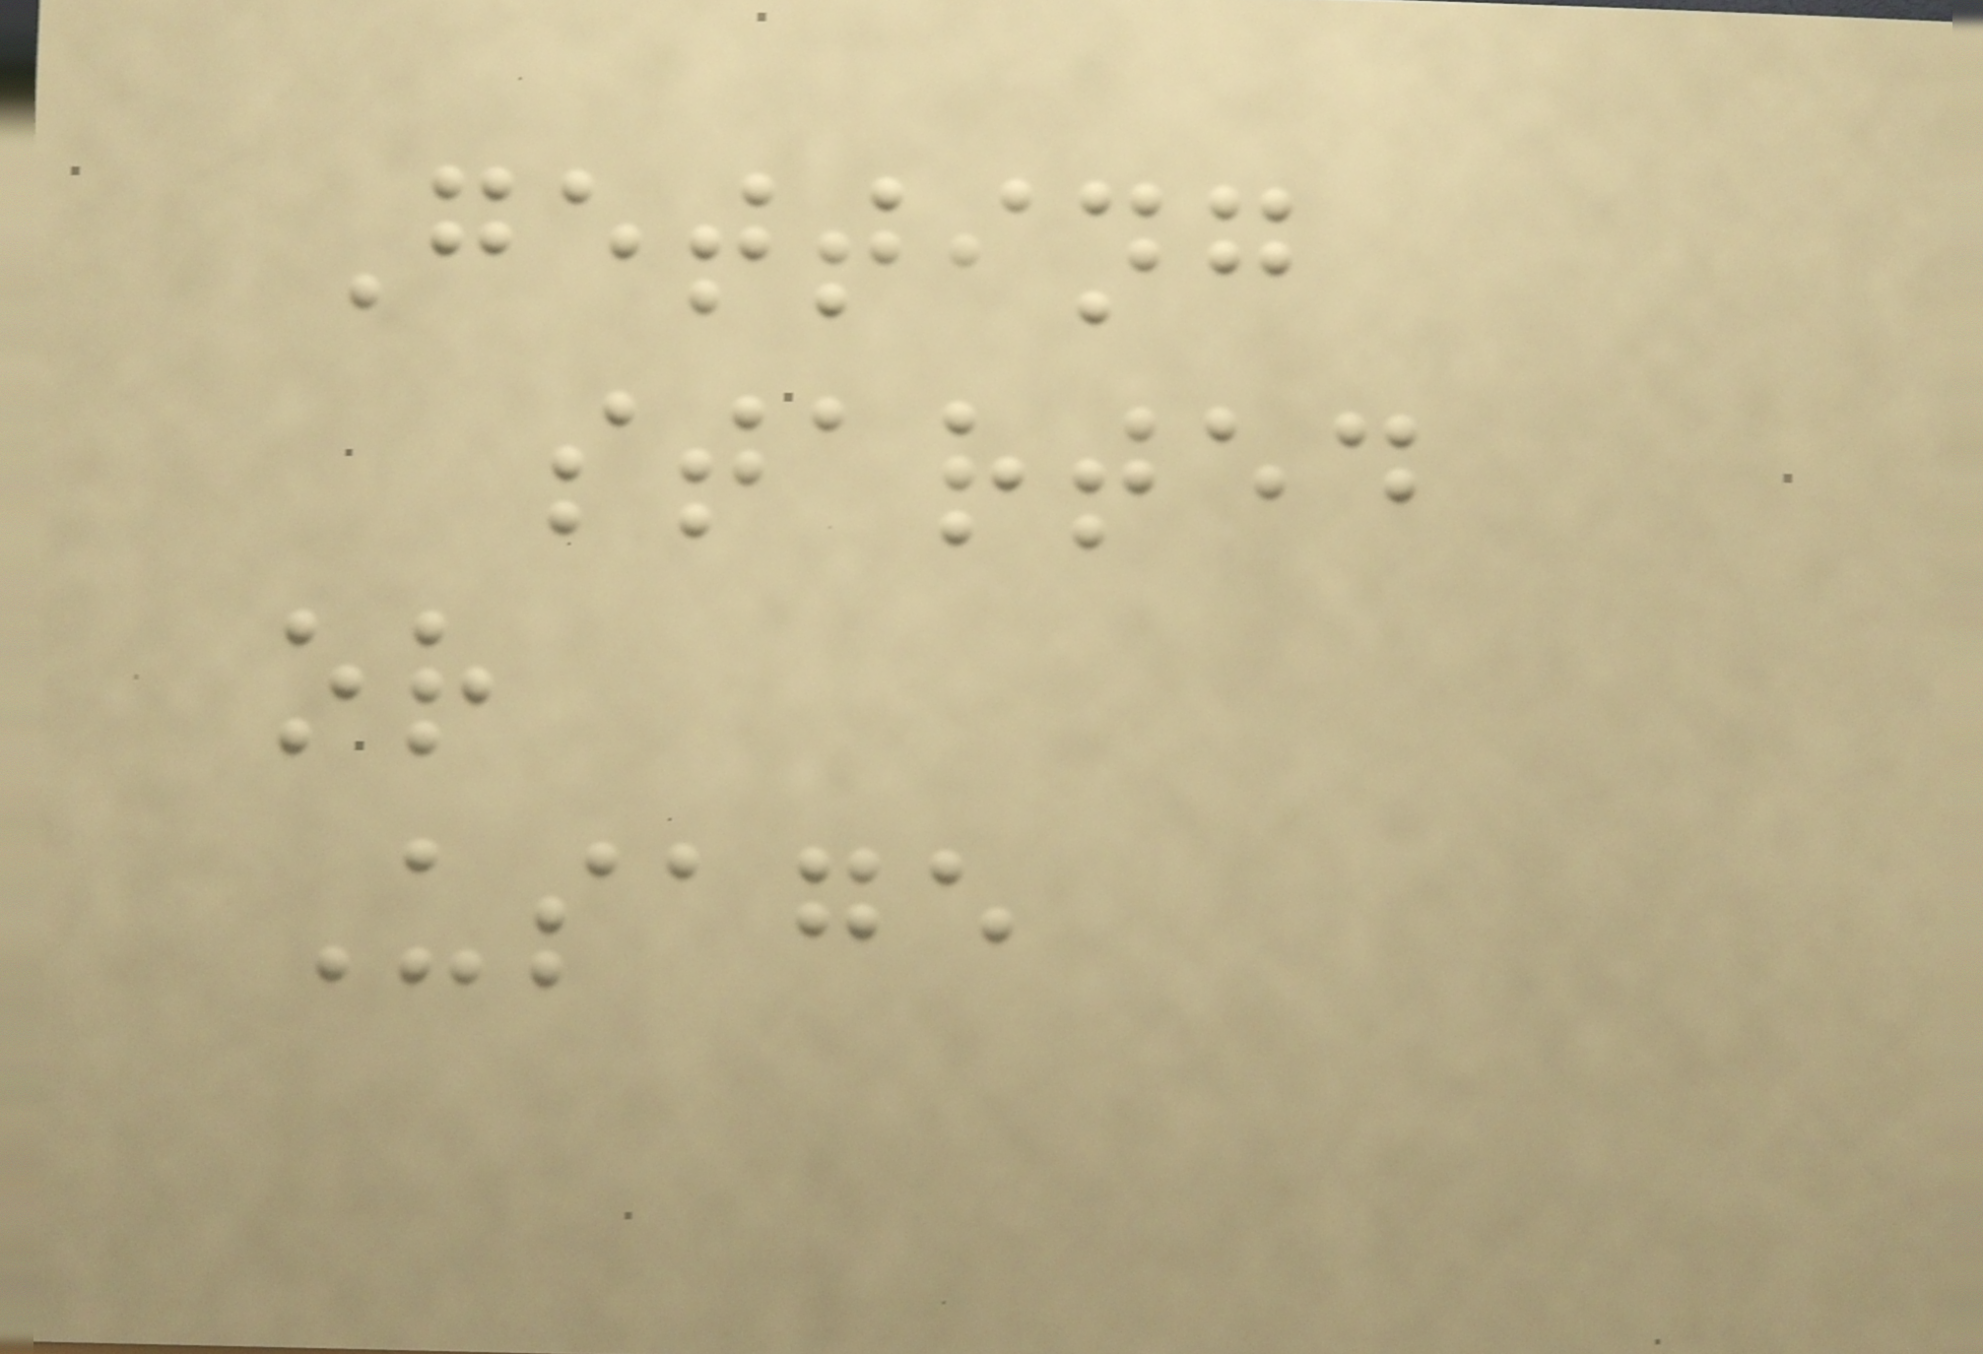Getting
started
or
Usage
